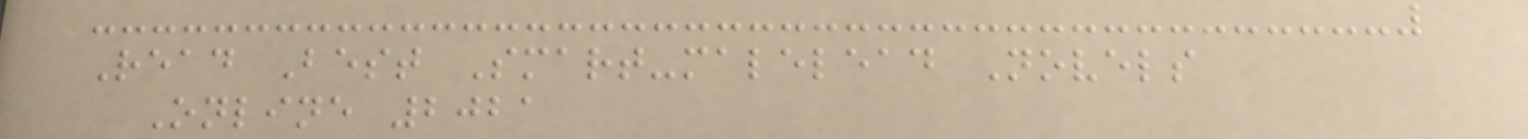Read Best Smart-malelead Novels
Online 2021
